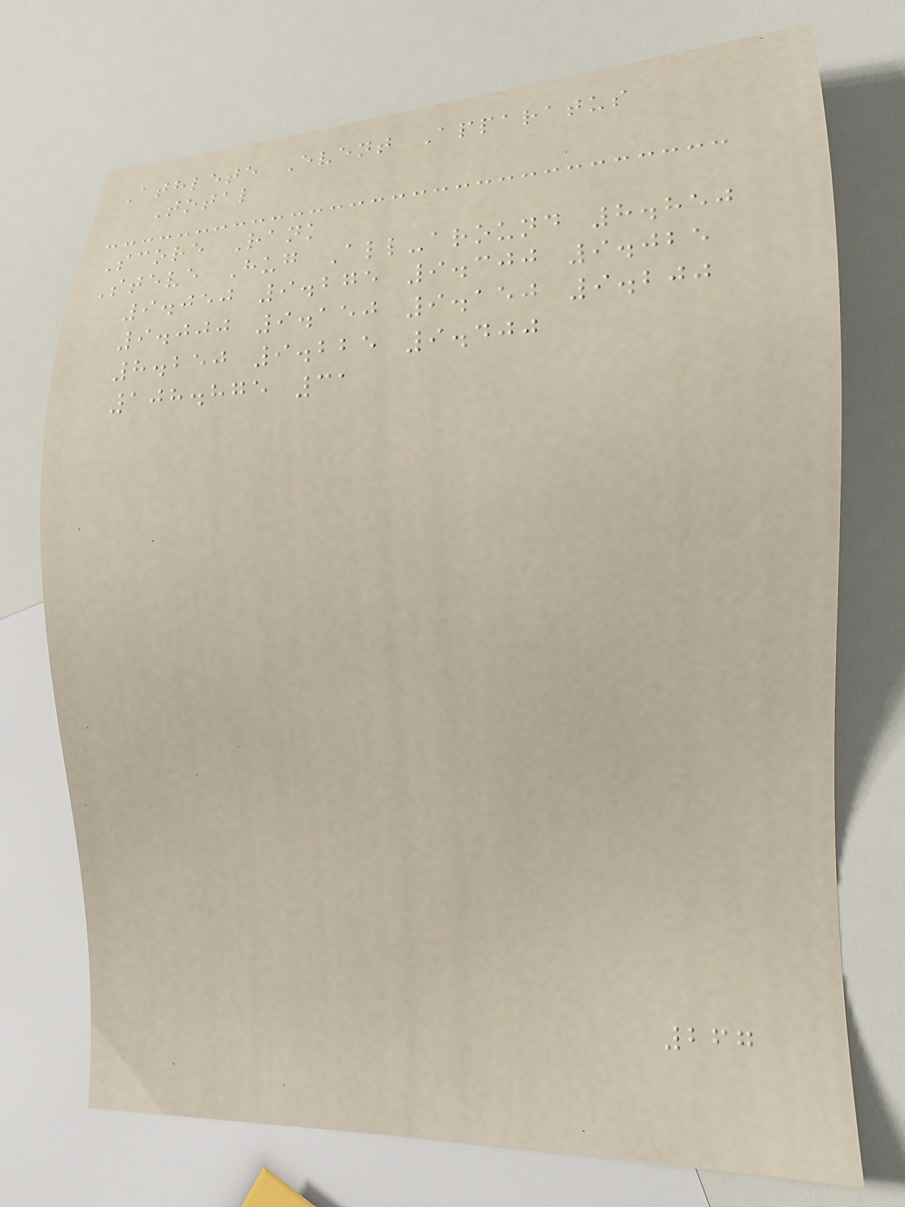Athlete Event Apparatus
Total
Score Rank
Steve Hug All-around 8.850
9.050 9.275 9.300 9.025
9.000 9.150 9.150 9.200
8.250 9.225 9.400
108.875 31
267
